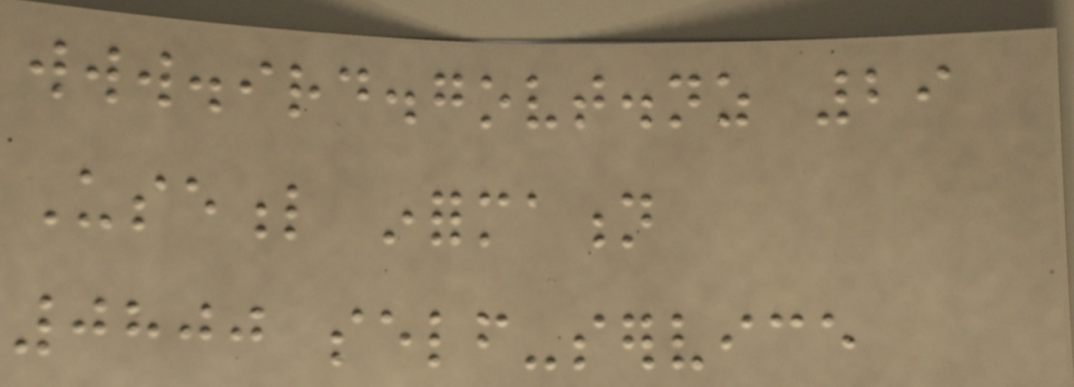www.ird.govt.nz 29
Useful information
0800 self-service
